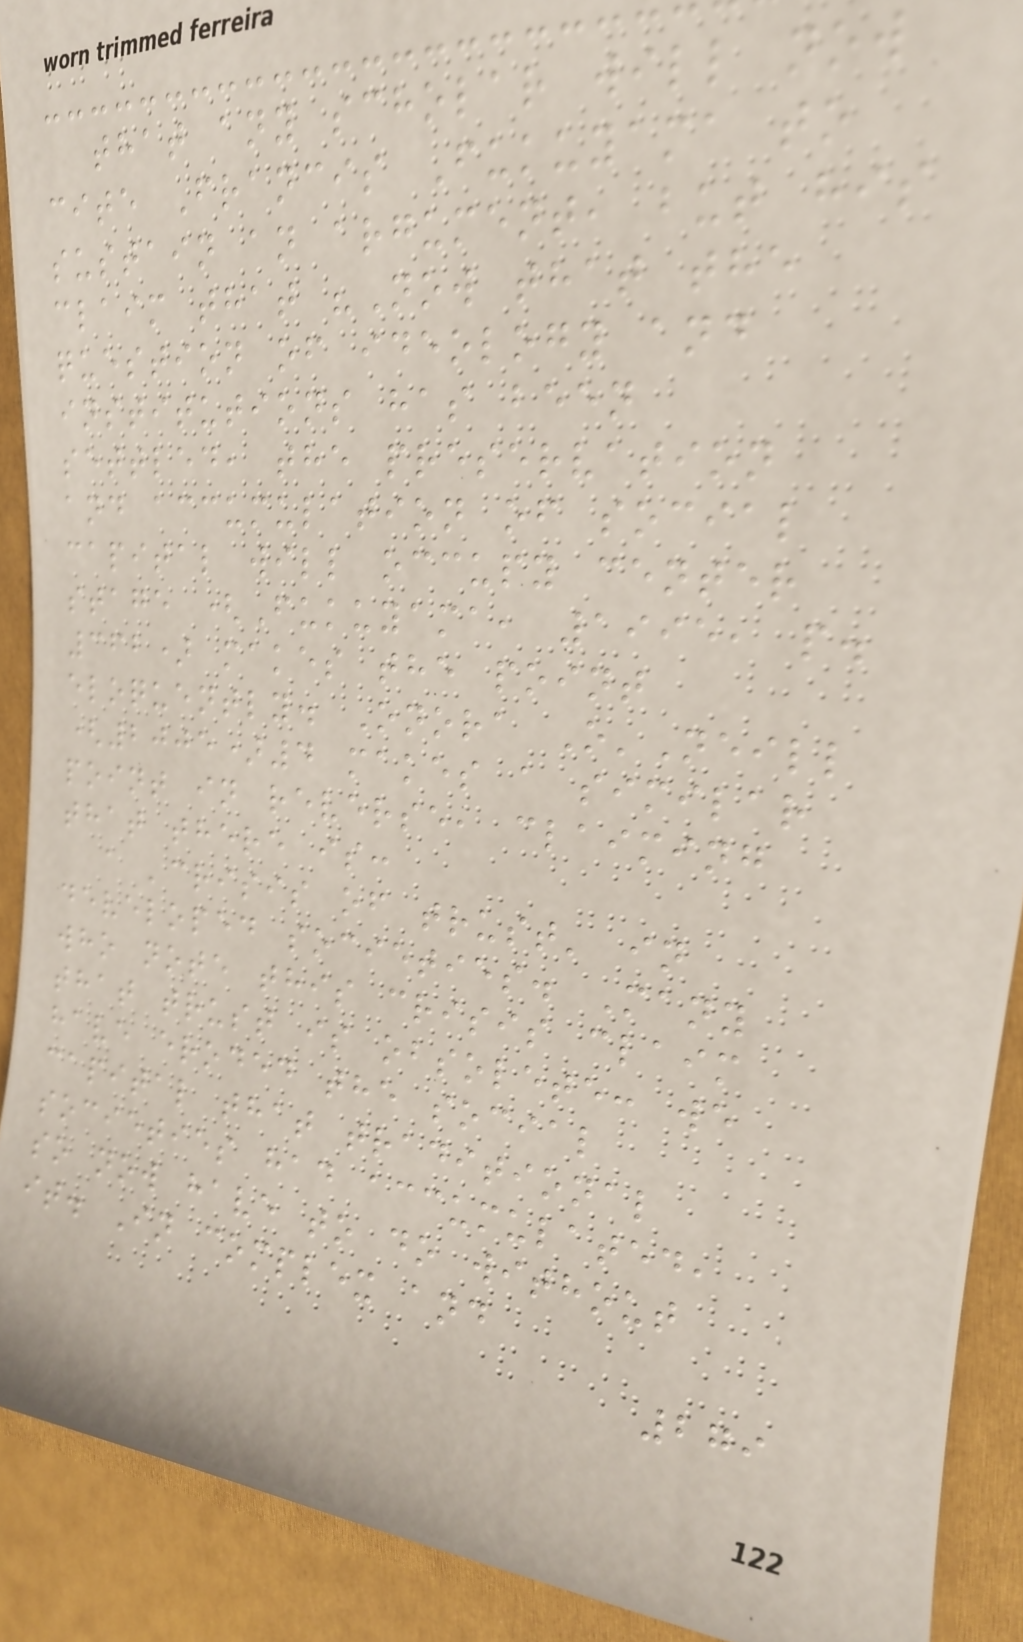that any scholar will now
cite Francis Fukuyama to
sustain an argument, but his
claim that "Now that the
question of ideology and
institutions has been
settled, the preservation
and accumulation of social
capital will occupy center
stage (Fukuyama, 1995, p.
362) makes the point
eloquently. Onora O'Neill
(2005)4 makes a similar
point in reverse, claiming
that there is:
a 'crisis of trust' in
developed societies. Many
who note this crisis claim
that trust is obsolete: we
have eroded the social
capital that traditional
societies had accumulated,
so now have to do without
it. In complex and
279
